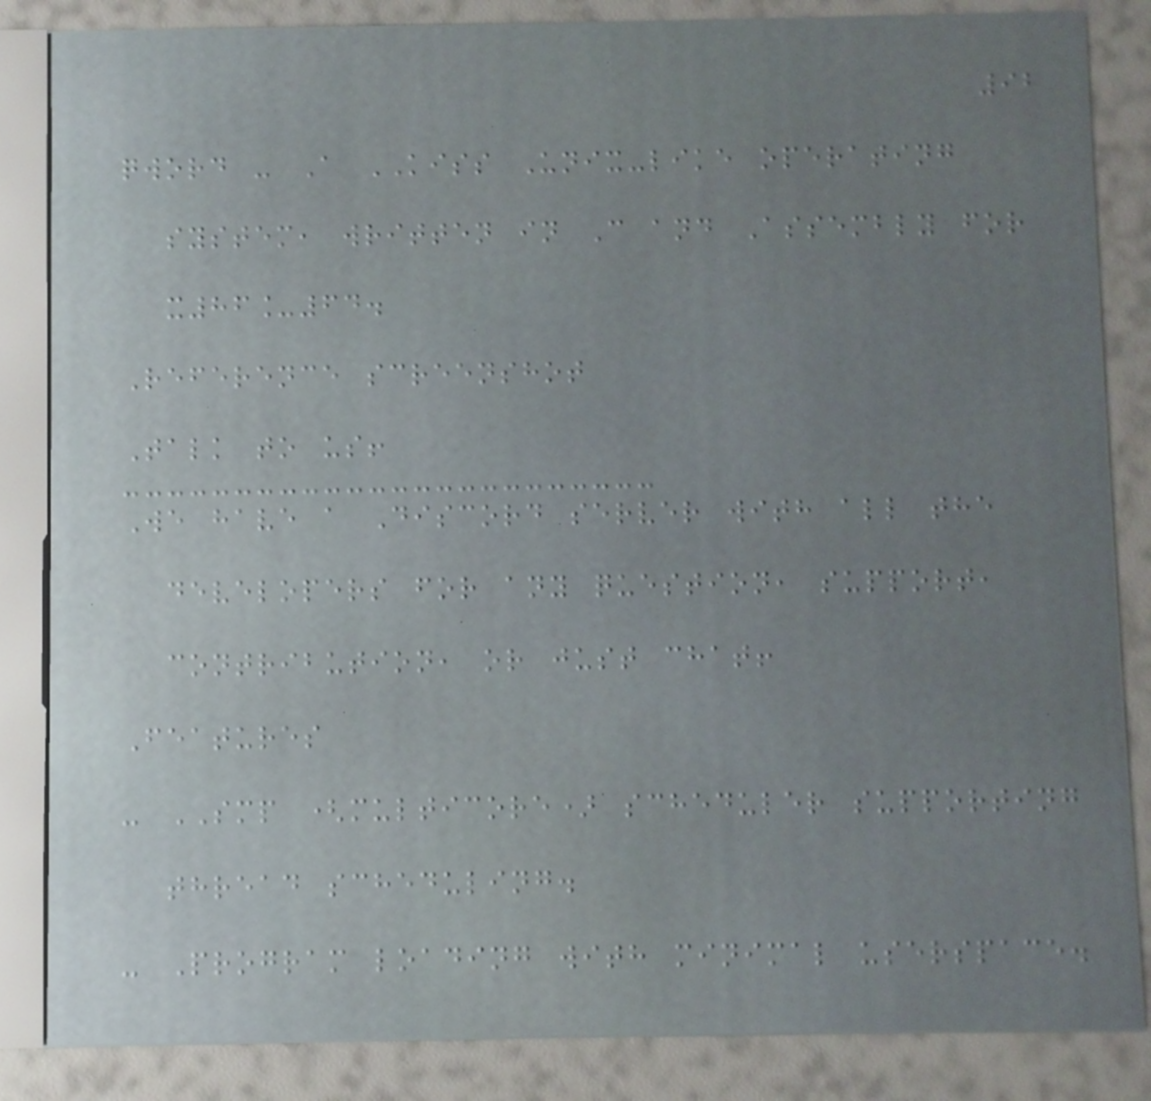92
qword - A KISS Unix-like operating
system, written in C and Assembly for
x86_64.
Reference screenshot
Talk to us!
We have a Discord server with all the
developers for any question, support,
contribution, or just chat!
Features
- SMP (multicore) scheduler supporting
thread scheduling.
- Program loading with minimal userspace.
